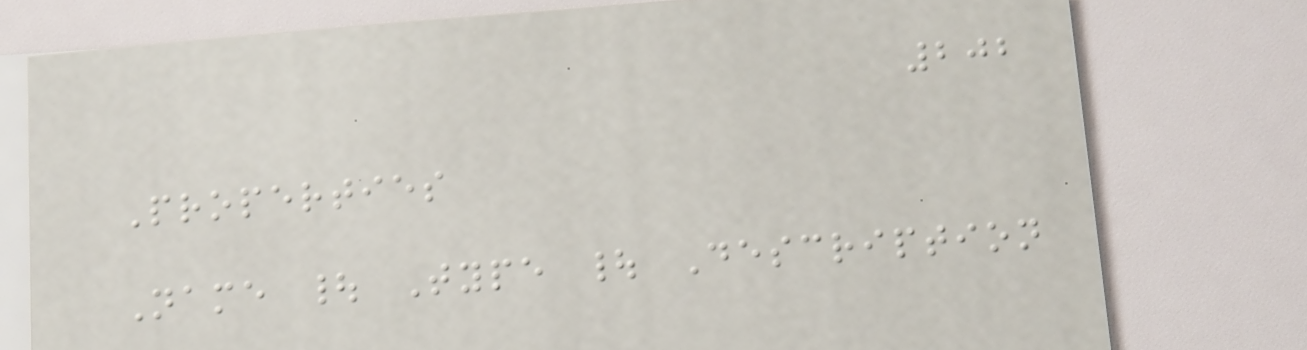202
Properties
Name | Type | Description
